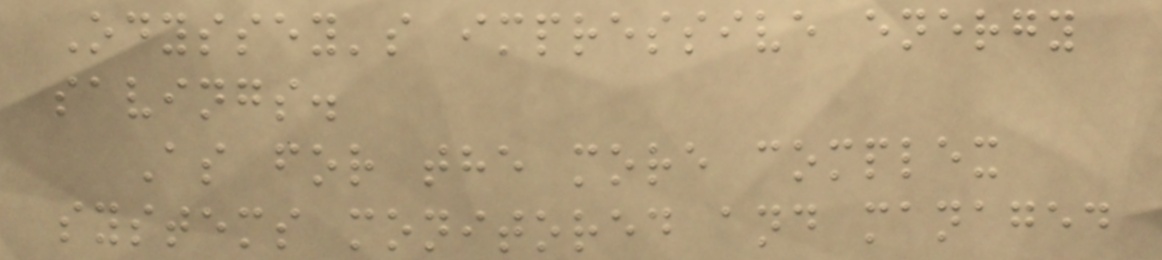Odyssey's impressive energy
savings.
As for the more complex
systems monitored and managed
